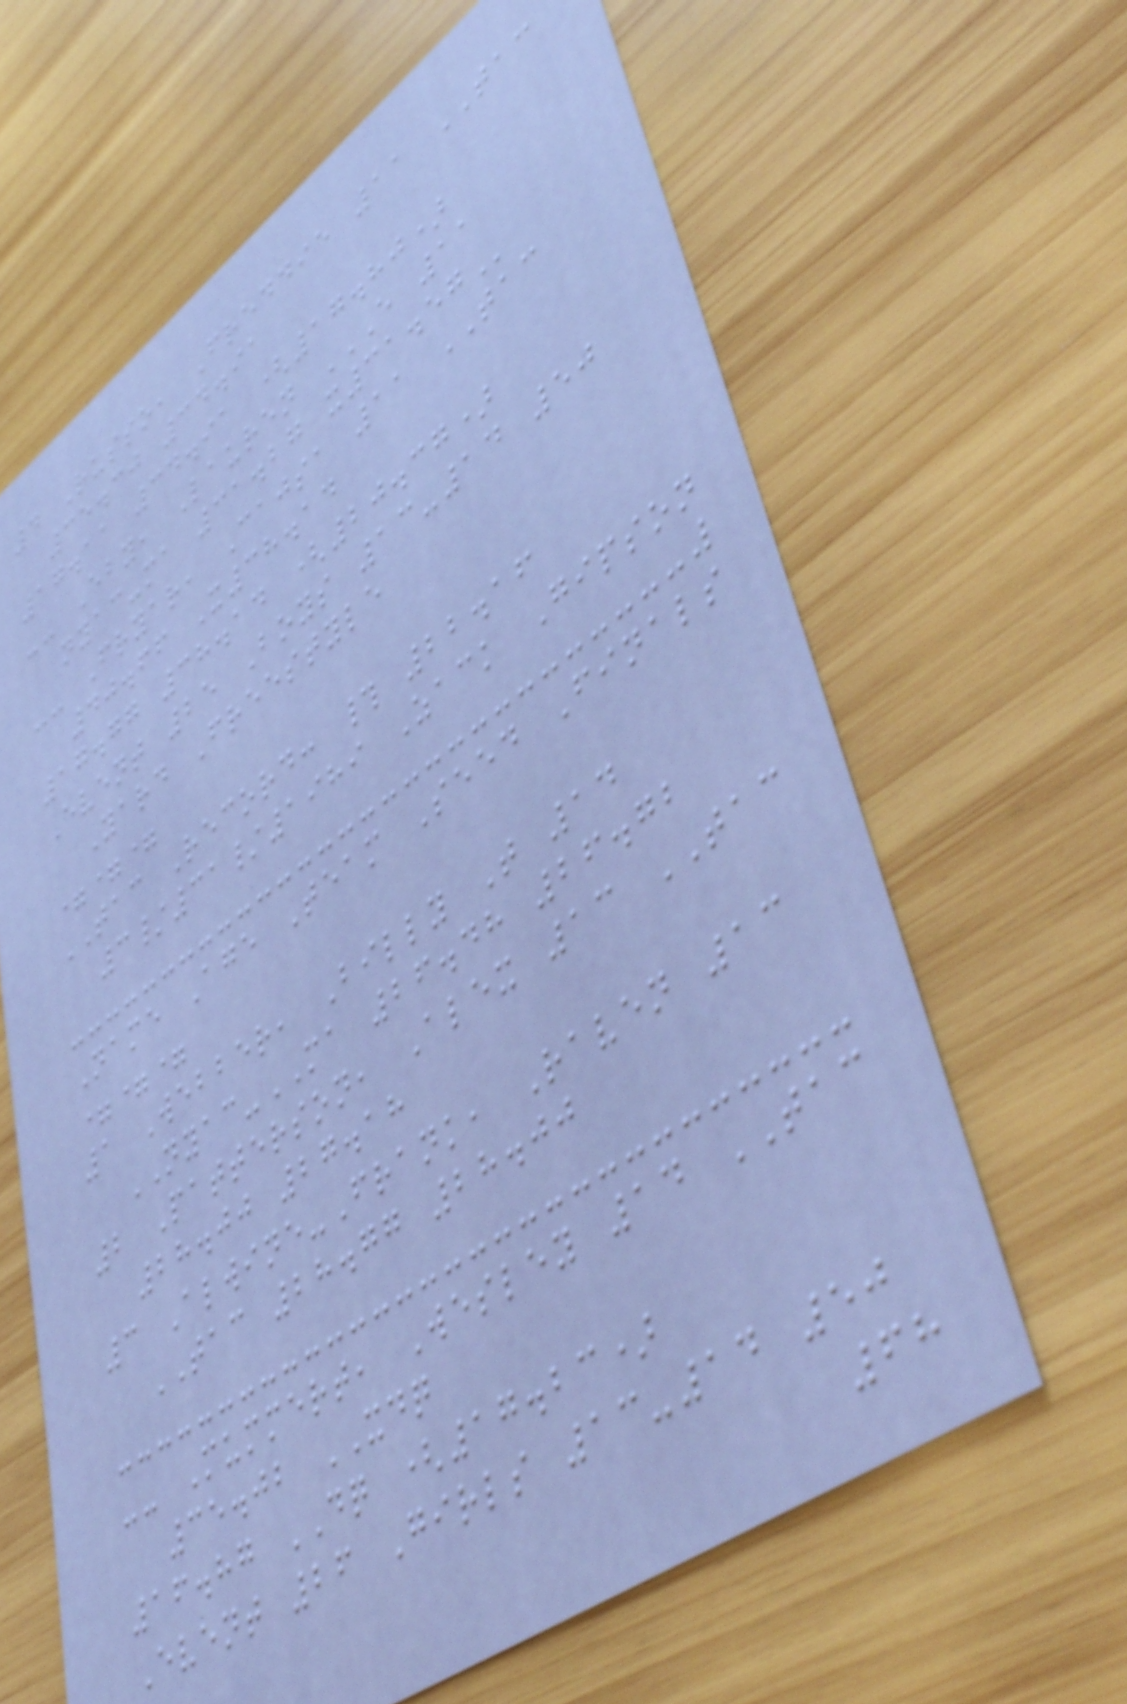4 Russo, Freddie 11 TAC
35.30 34.91
17.11 34.91 (17.80)
-- Eby, Lauren E 11
NYAC-MA 31.27 X31.57
-- Fryar, Cajsa 11 TAC
40.66 X38.14
17.77 38.14 (20.37)
Event 25 Boys 13-14 50
Yard Freestyle
===
TAC Record: # 22.16
3/31/1989 Zack Gipson
Name Age Team Seed Finals
===
1 Webber, Billy T 14
NYAC-MA 26.48 26.72
2 Patterson, Alex 13 TAC
28.00 27.18
3 Alwine-Frank, Raven 13
TAC 28.77 28.00
-- Mummert, Wesley 14 TAC
35.02 XDQ
16.87 DQ (17.23)
Event 26 Girls 13-14 50
68
